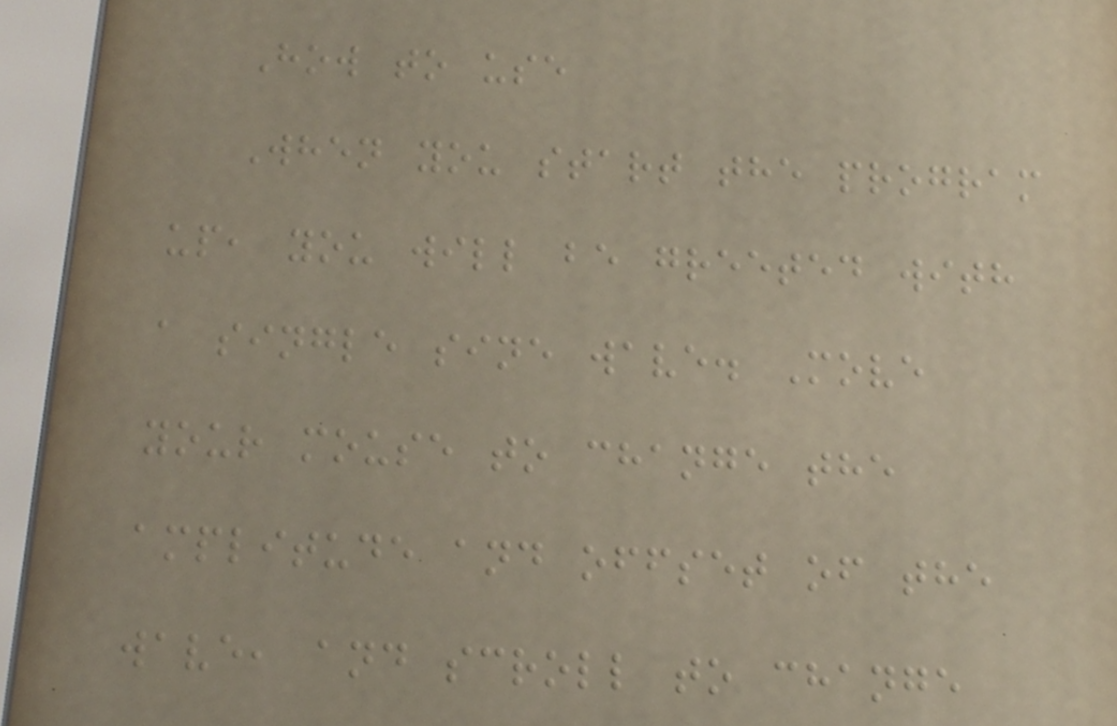How to use
When you start the program
up, you will be greeted with
a single sine wave. Move
your mouse to change the
amplitude and offset of the
wave, and scroll to change
